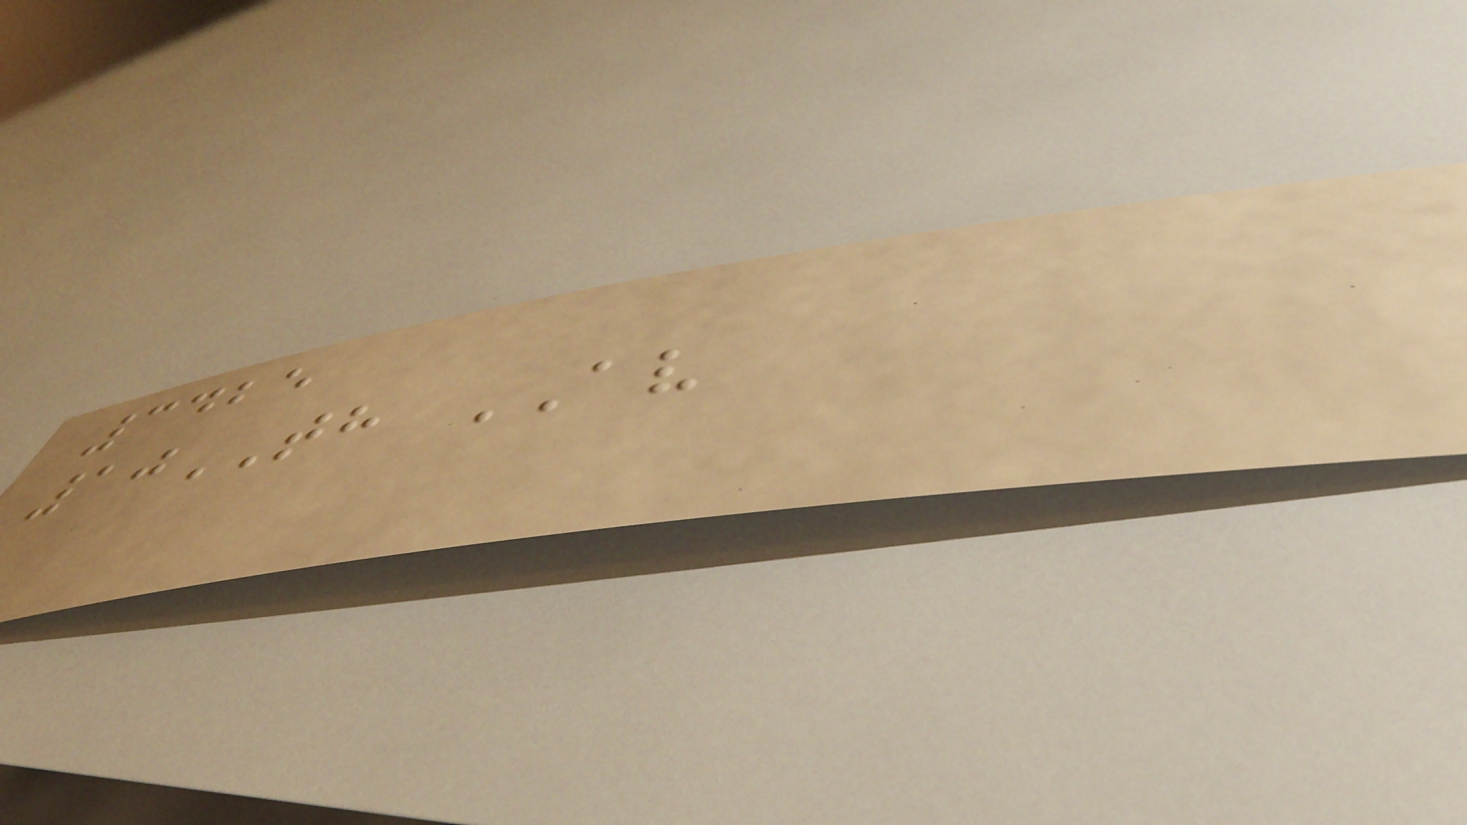3425
10TH AV
